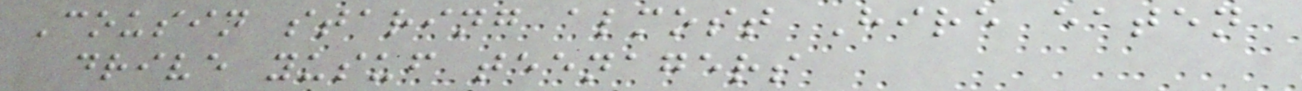Cousin staring almost Hire eaten
drive yusuf teenagers
